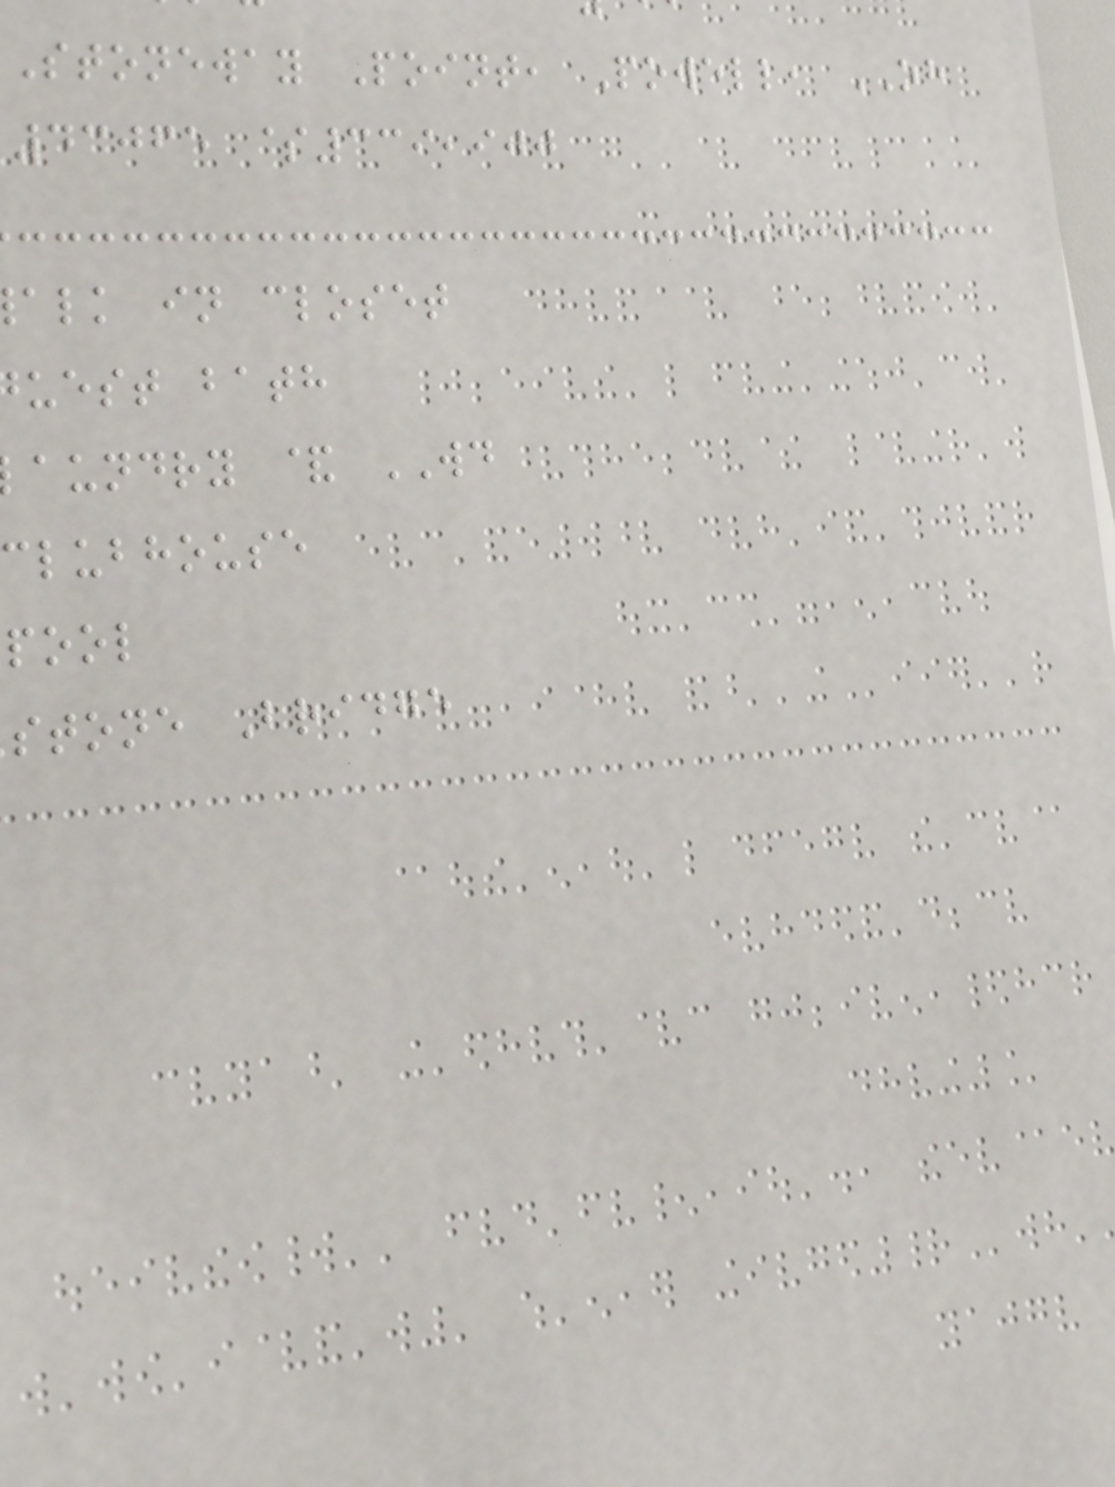Stoneway Point, Powell, OH
43065 $339,900
alk in closet
uest bath
aundry & WD
clubhouse
pool
stone Bridge
